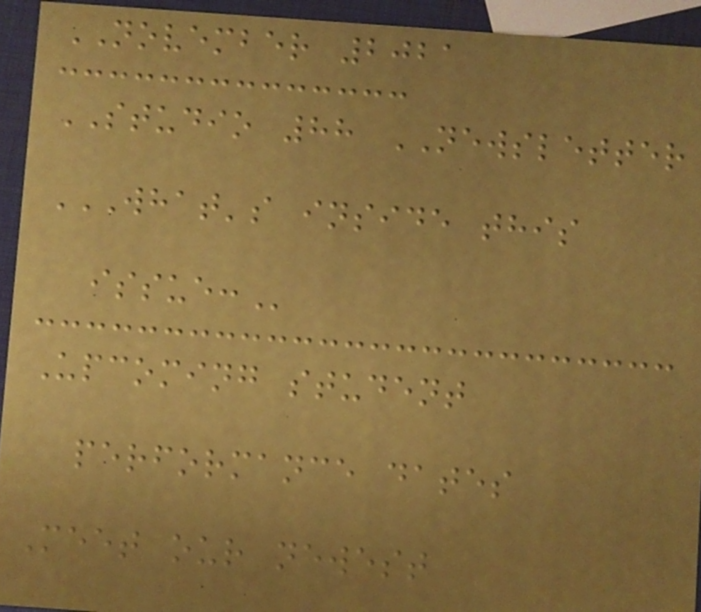NOVEMBER 2021
STUDIO 88 NEWSLETTER
WHAT'S INSIDE THIS
ISSUE:
Upcoming student
performance dates
Meet our newest
